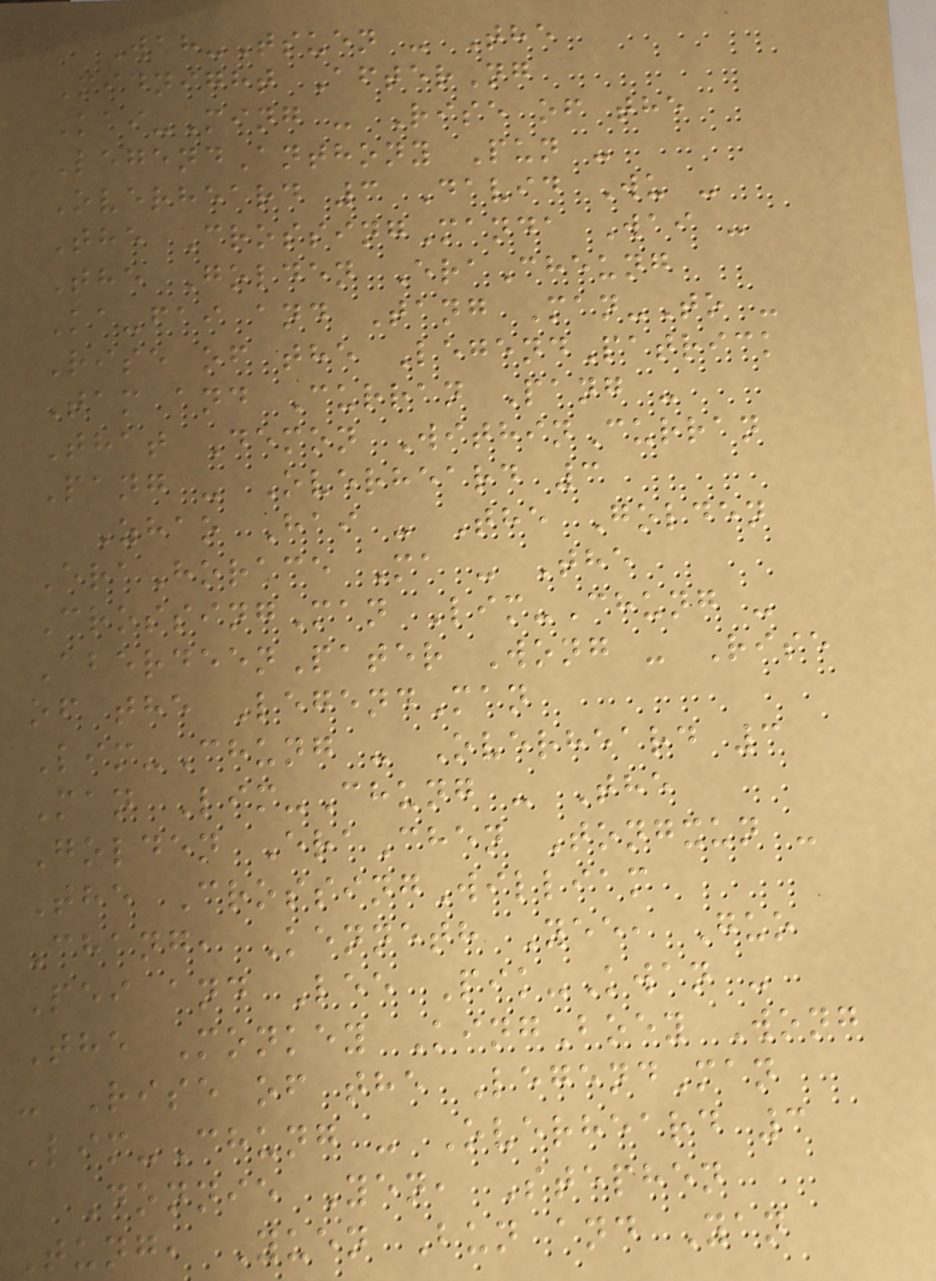Wah-Tsuen - The
Midnight AfterNg
Kai-Ming - Rise of the
LegendAnthony Pun -
Overheard 3 David Wu -
The CrossingManda Wai -
The Golden EraCheung
Ka-fai and Tang Man-To -
Rise of the LegendPatrick
Tam and Curran Pang -
That Demon WithinCurran
Pang - Overheard 3
Zhao Hai - The Golden
EraHorace Ma - The
CrossingMan Lim-Chung -
AberdeenPater Wong - Rise
of the LegendMan
Lim-Chung - Overheard 3
Man Lim-Chung - The
Golden EraChen Tongxun -
The CrossingWilliam
Chang, Kenneth Yee, Guo
Pei and Lee Pik-Kwan -
The Monkey KingBoey Wong
- Rise of the LegendMan
Lim-Chung - Overheard 3
Donnie Yen, Stephen
Tung, Yuen Bun and Yan
